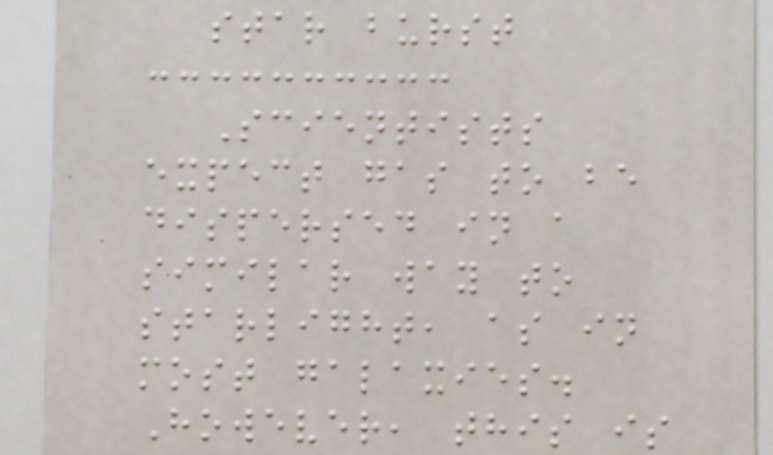star burst
Scientists
expect gas to be
dispersed in a
similar way to
starlight, as in
most galaxies.
However, this is
